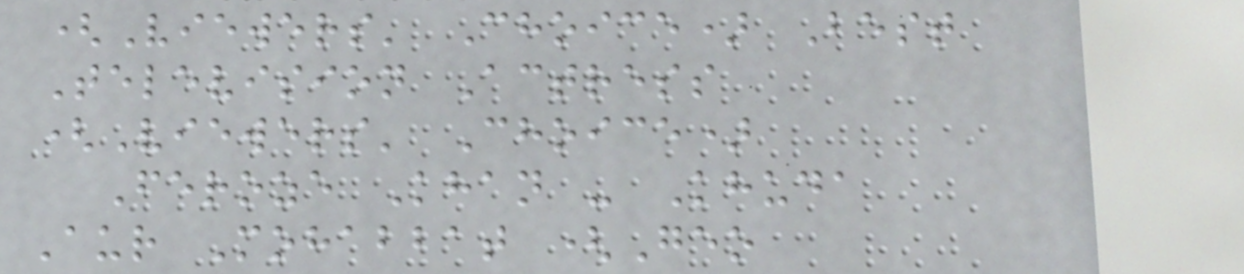(Viewers' Choice) Best
Television Actress
(Viewers' Choice)
Feroze Khan - Khuda
Aur Mohabbat (Geo
